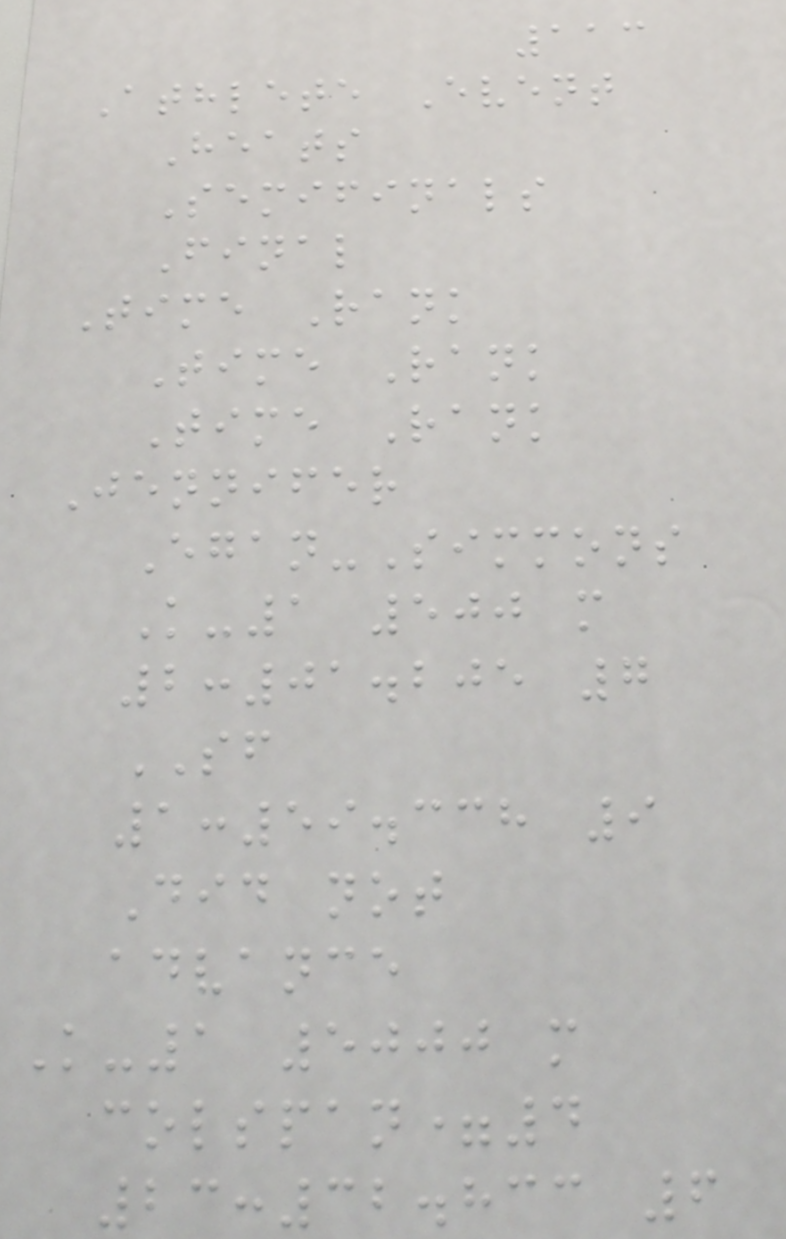113
Athlete Event
Heats
Semifinals
Final
Time Rank
Time Rank
Time Rank
Jennifer
Egan-Simmons
K-1 500 m
2:01.205 7
SF
1:59.338 9
Did not
advance
K-1 5000 m
colspan=4
23:32.833 6
